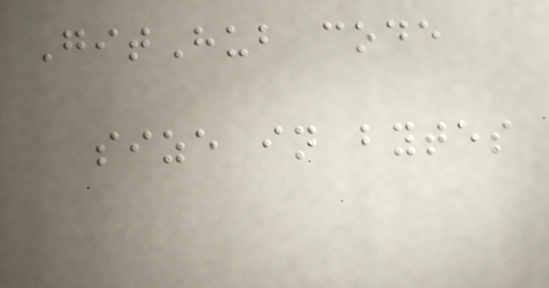GitHub code
size in bytes
